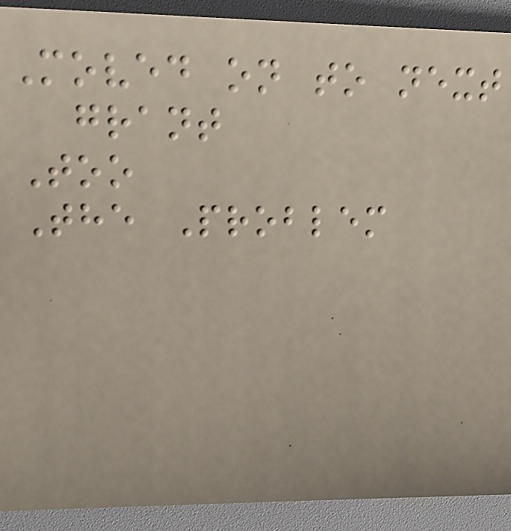Moved on to next
grant
Too
The Problem
